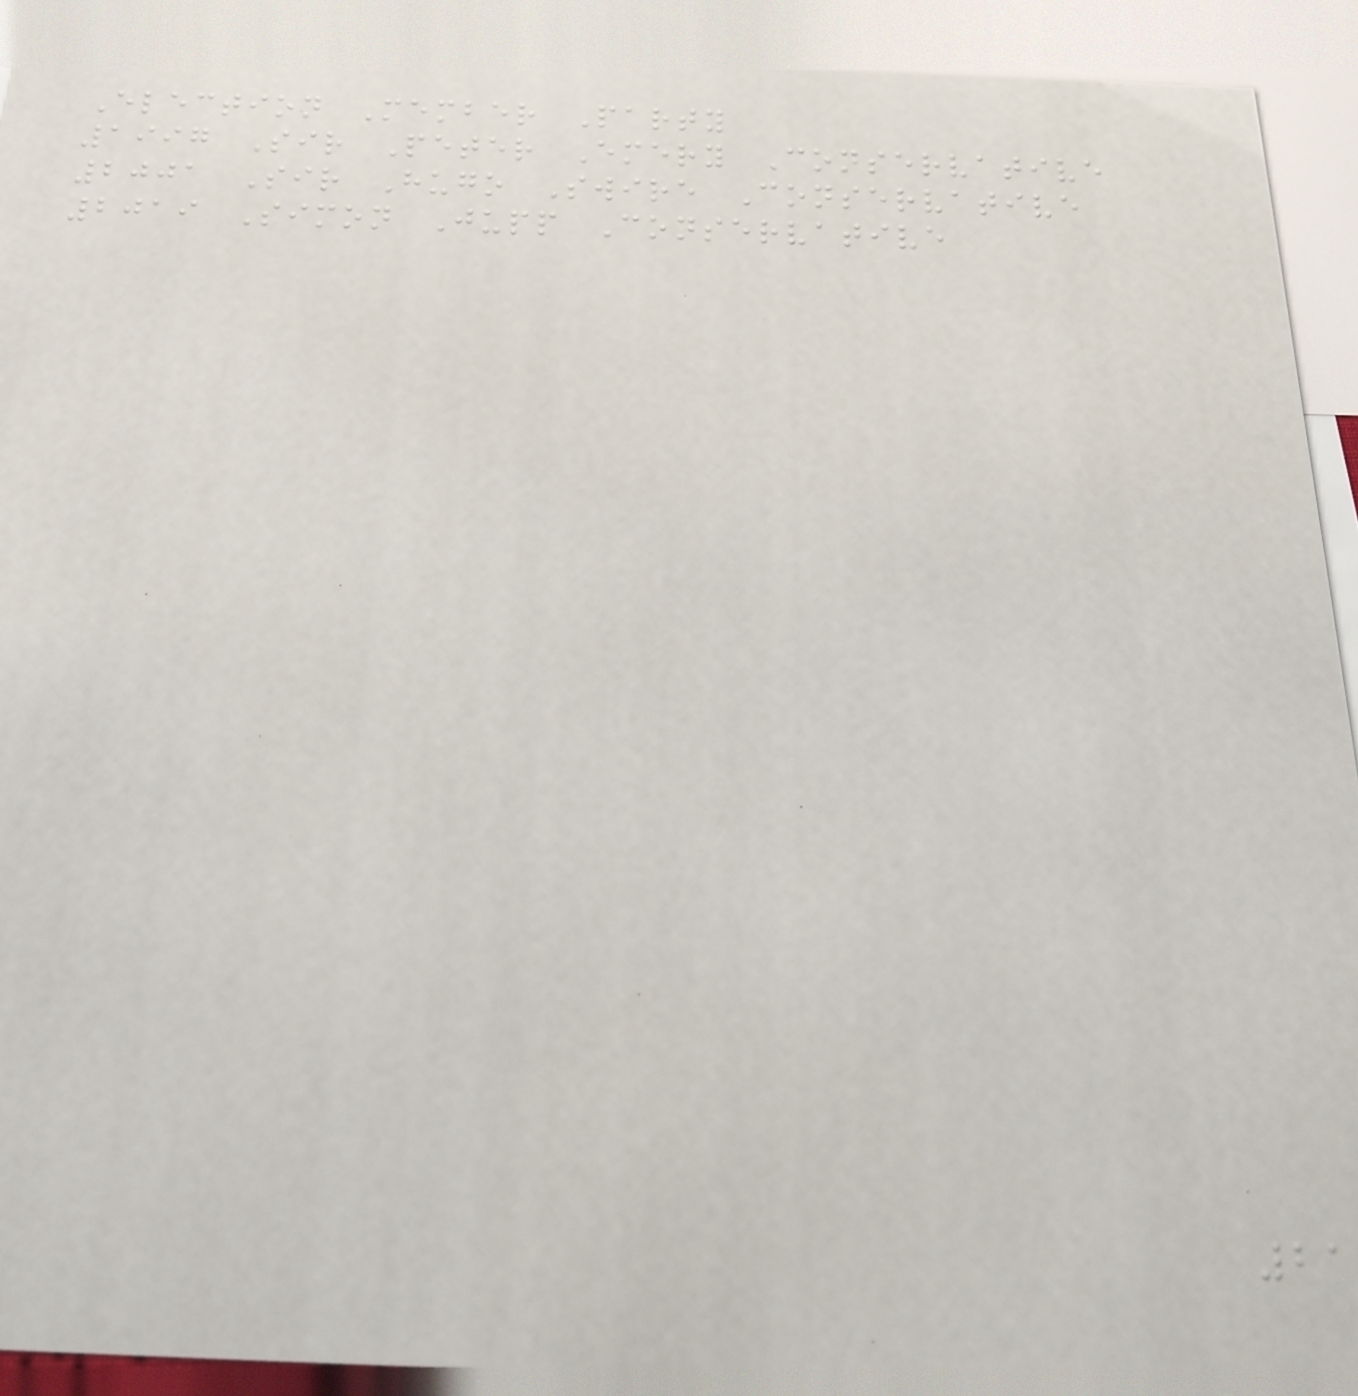Election Member Party
1997 Sir Peter Emery Conservative
2001 Sir Hugo Swire Conservative
2019 Simon Jupp Conservative
21
